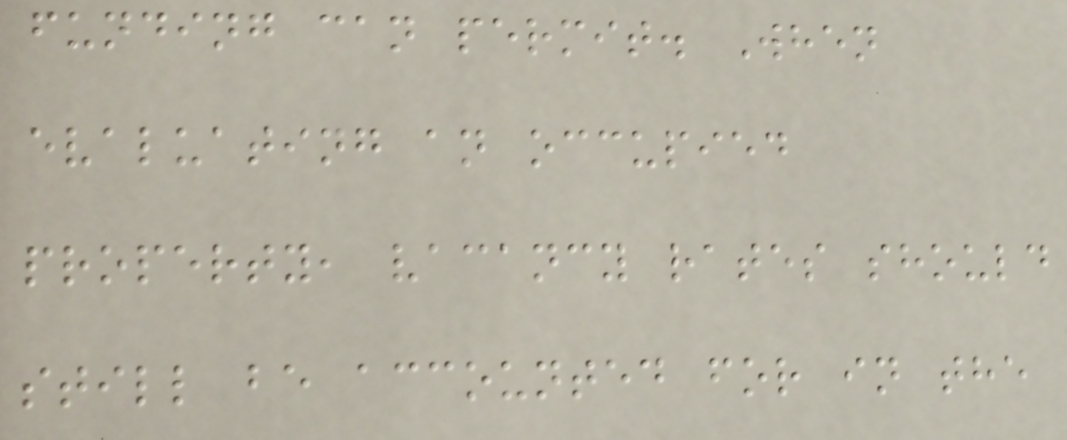funding can permit. When
evaluating an occupied
property, vacancy rates should
still be accounted for in the
